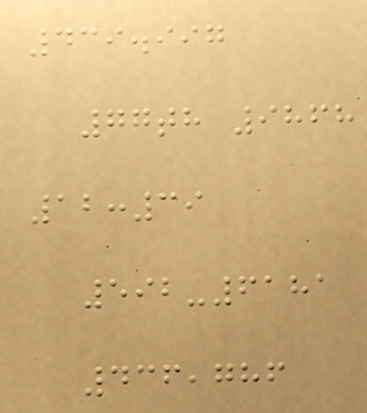439.997
77th 9868
12:39
592-6181
436,786
